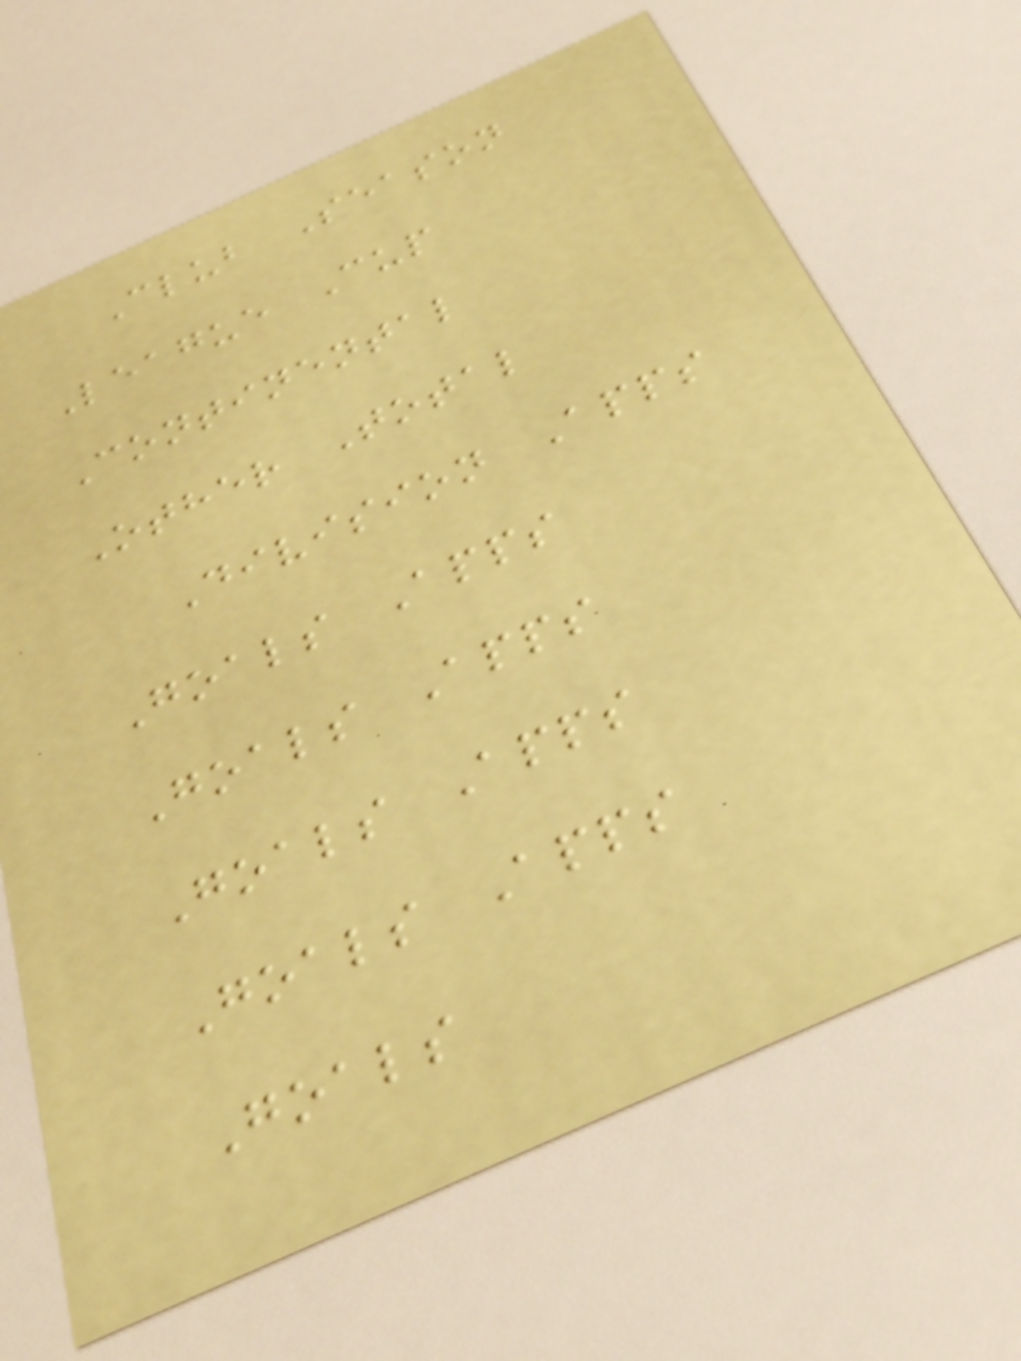Club Season
League Cup
Continental
Other Total
Division Apps
Goals Apps
Goals Apps
Goals Apps
Goals Apps
Goals
